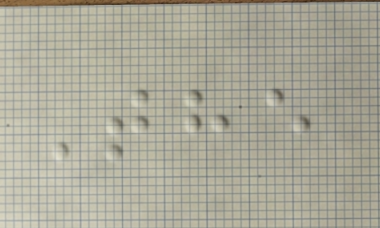The
